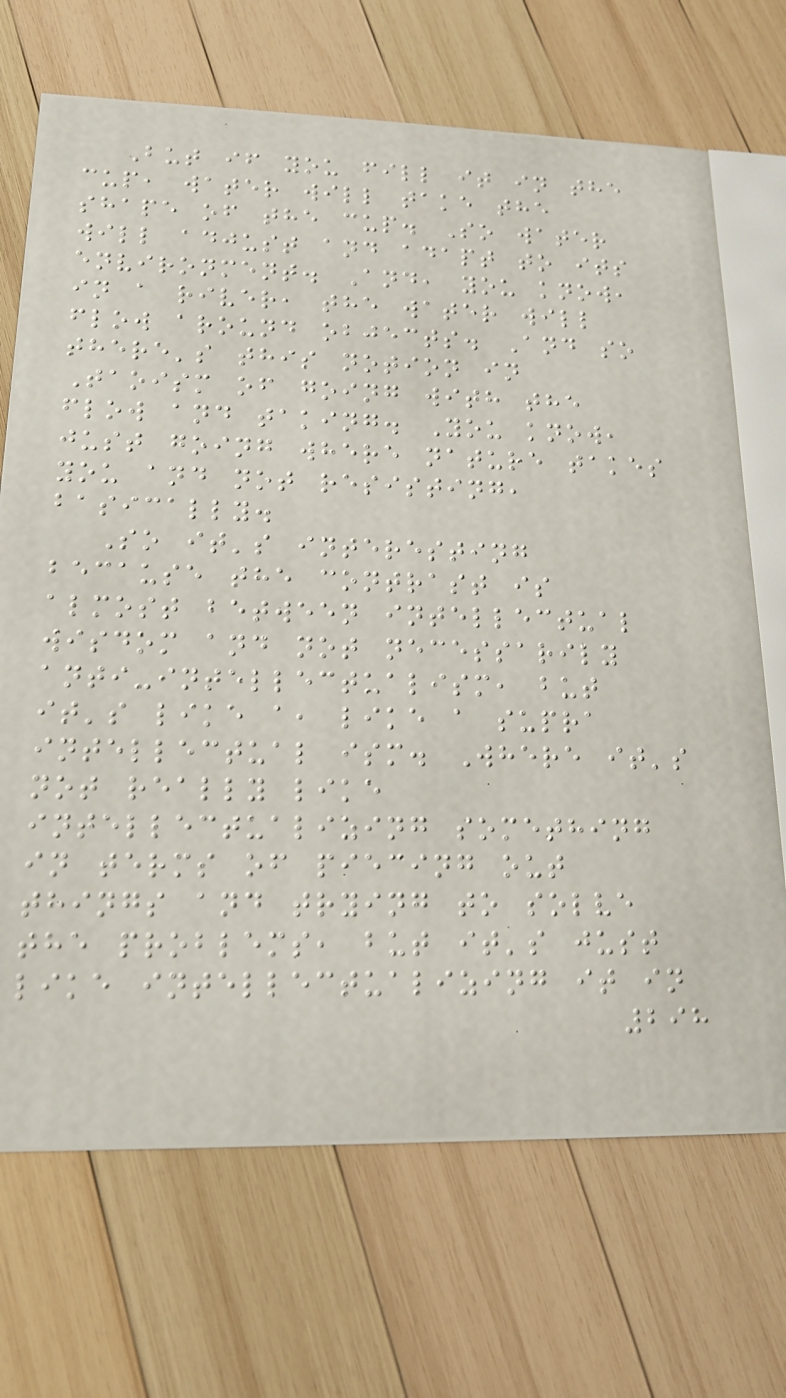But if you fill it in the
cup, water will take the
shape of the cup. So water
will adjust and adapt to its
environment. And, you know,
in a river, the water will
flow around objects. And so
there's this notion in
Taoism of going with the
flow and taking. You know,
just going where nature takes
you and not resisting,
basically.
So it's interesting
because the contrast is
almost between intellectual
wisdom and not necessarily
anti-intellectualism, but
it's like a, like a supra
intellectual ism. Where it's
not really like
intellectualizing something
in terms of piecing out
things and trying to solve
the problems, but it's just
like intellectualizing it in
298
